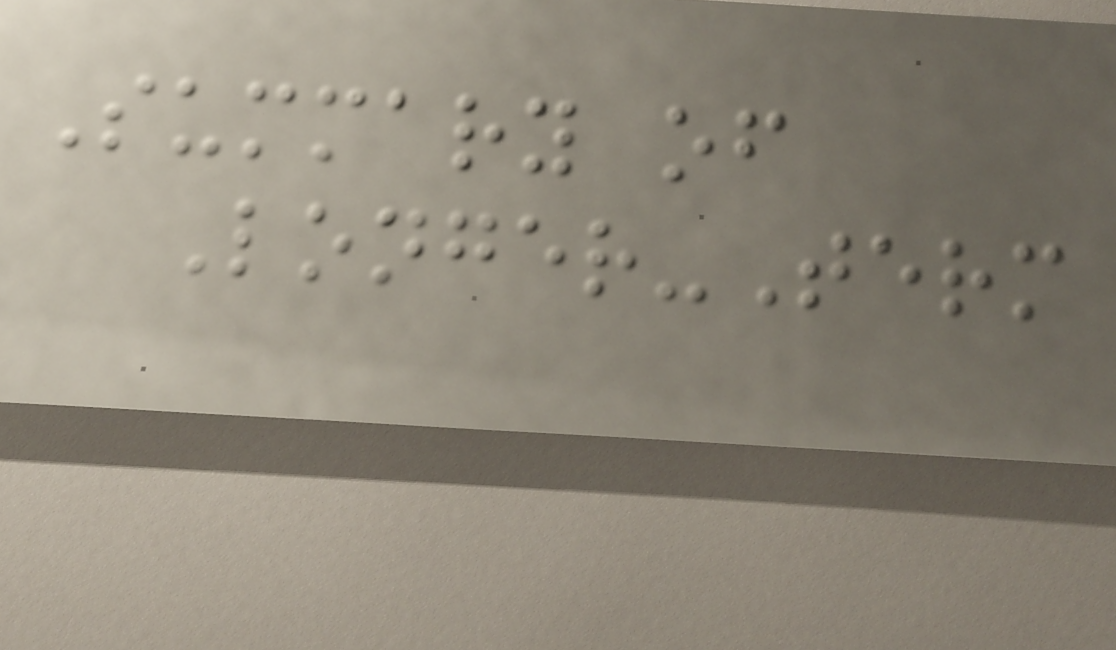Summary of
Longer-Term
